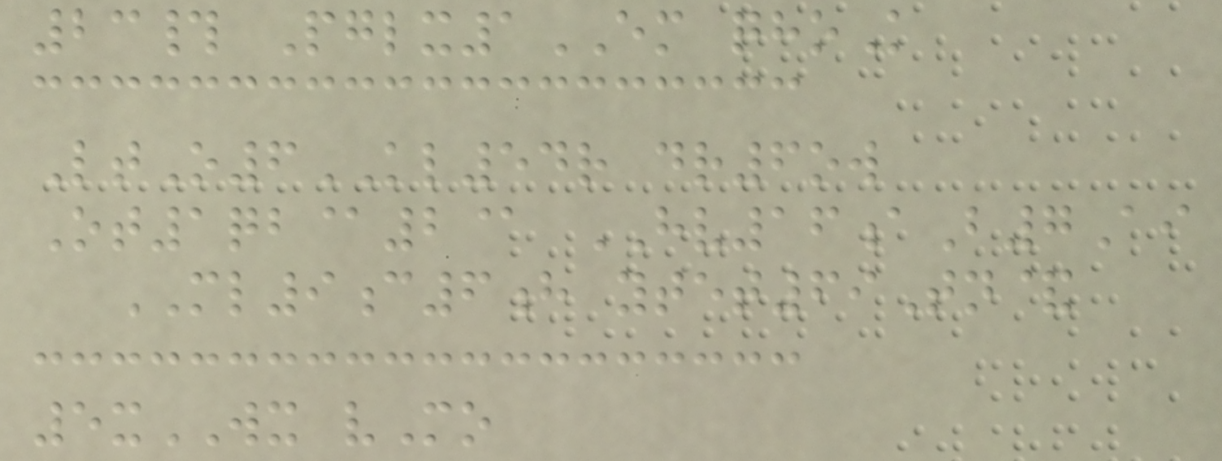23# Pglx1EM qhoK
LtO6KL54r dr6ow
Ot1qb@2@ HV16aB7Ai
ML9c6h ytet69Tn&
5xWX vMo
